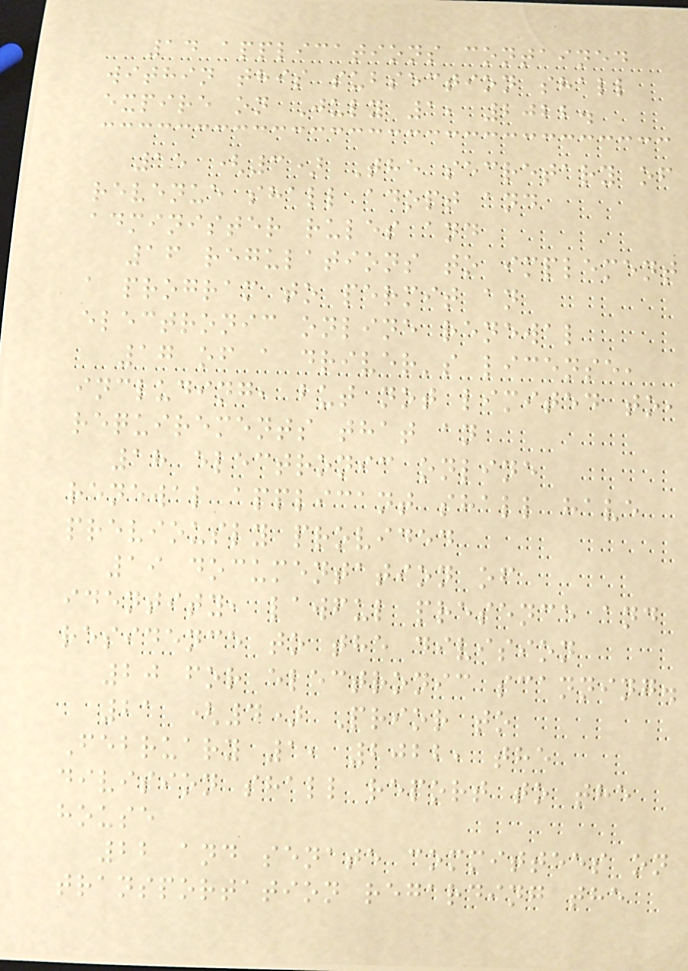14 applications contained
within this subsection shall
expire on July 1, 2022.
15 (3) The secretary of
revenue shall adopt and
administer rules and
16 regulations to implement
a program to permit an
electronic online renewal
17 of a driver's license,
including, but not limited to,
requirements that an
18 electronic online
renewal applicant shall have
previously provided
19 documentation of
identity, lawful presence and
residence to the division
20 for electronic scanning.
21 (4) Prior to
February 1, 2022, the
division shall report to the
house
22 and senate committees on
transportation regarding the
